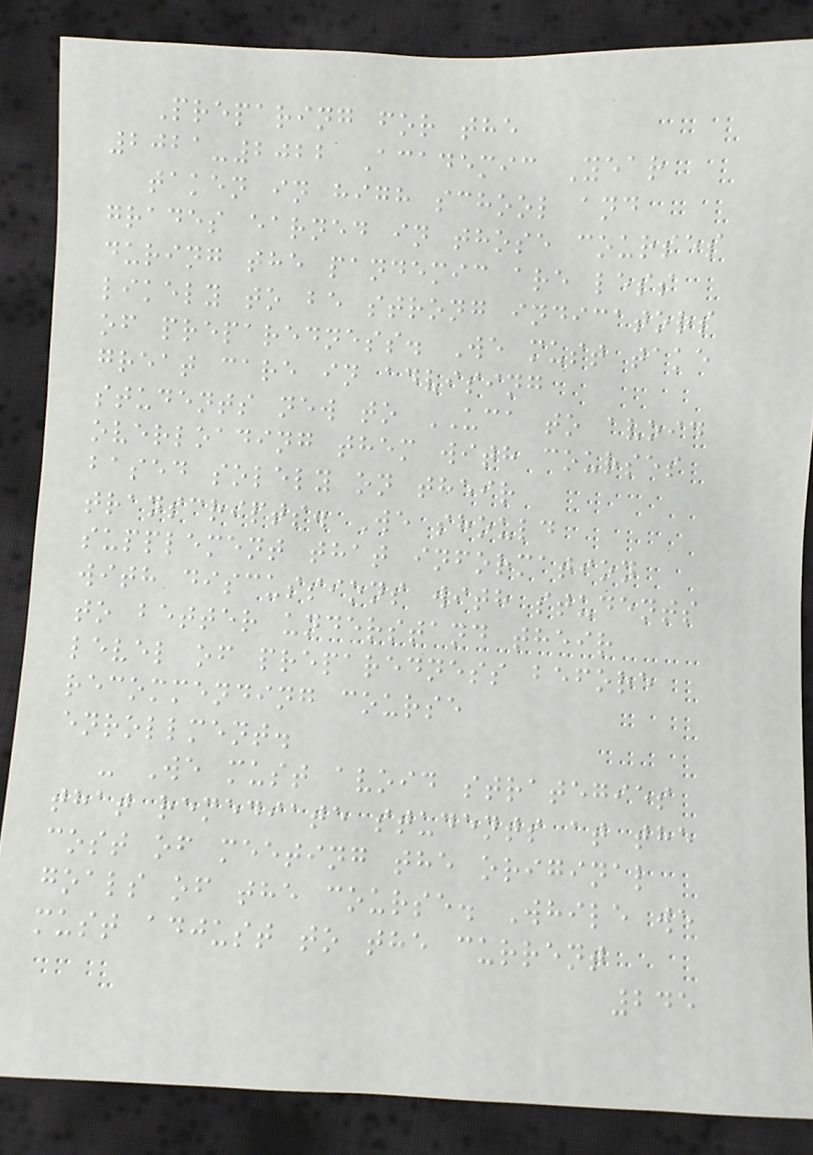Preparing for the
2021-2022 Academic Year
taken in high school and
grades earned in those courses
during the pandemic are less
likely to be strong indicators
of preparedness. We must take
great care in advising
students new to UCA to avoid
overloading them with courses
based solely on their
transcripts. We should
supplement that information
with discussions with students
to better understand their
level of preparedness before
recommending course
enrollment.
- We must avoid strategies
that remediate students at the
cost of meeting the original
goals of the course. While we
must adjust to the current
245
